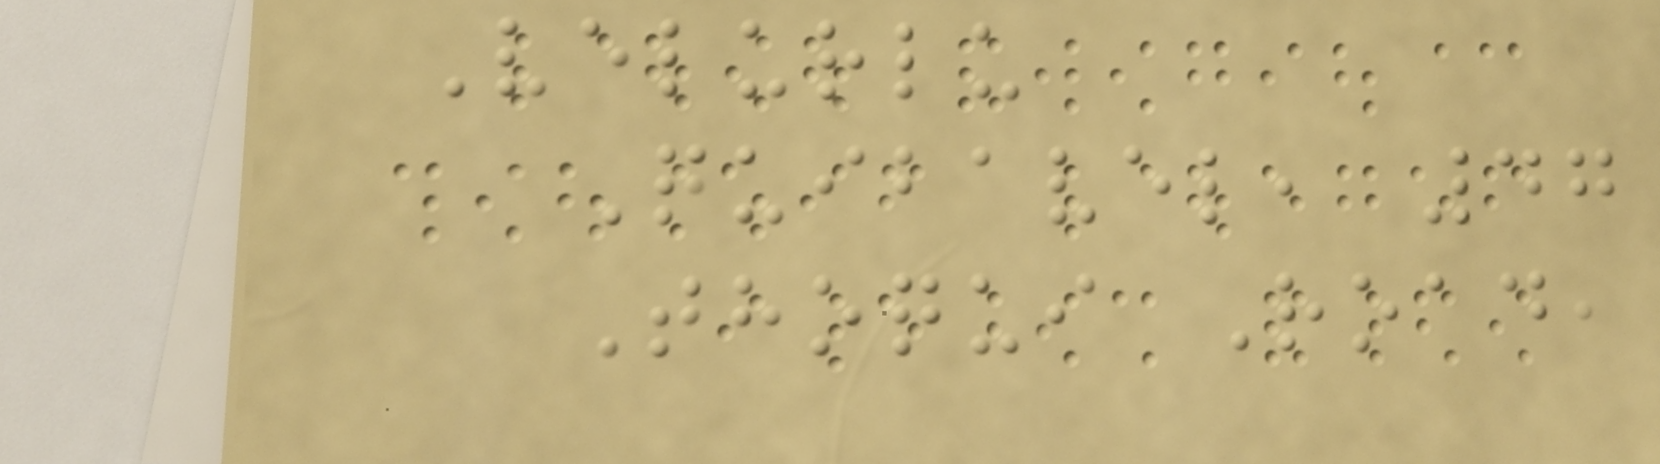Velurlu
Quibavel, 47
Thoqui Road,
